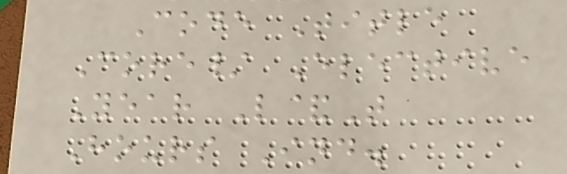Code Title
Core/ Elective
Year L&T
Hours Ind.
